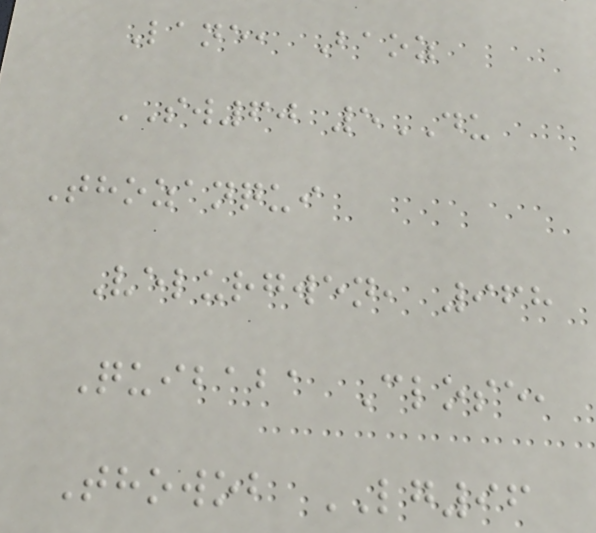Lane, Baoz
SW60 5DU
Thozanqui
Velurgwen, 968
Quibaba Close,
Thowob LG96
